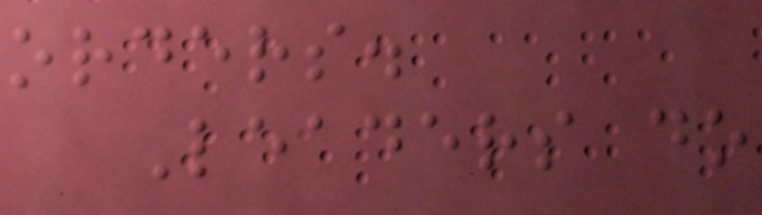orders.
Leaders do
